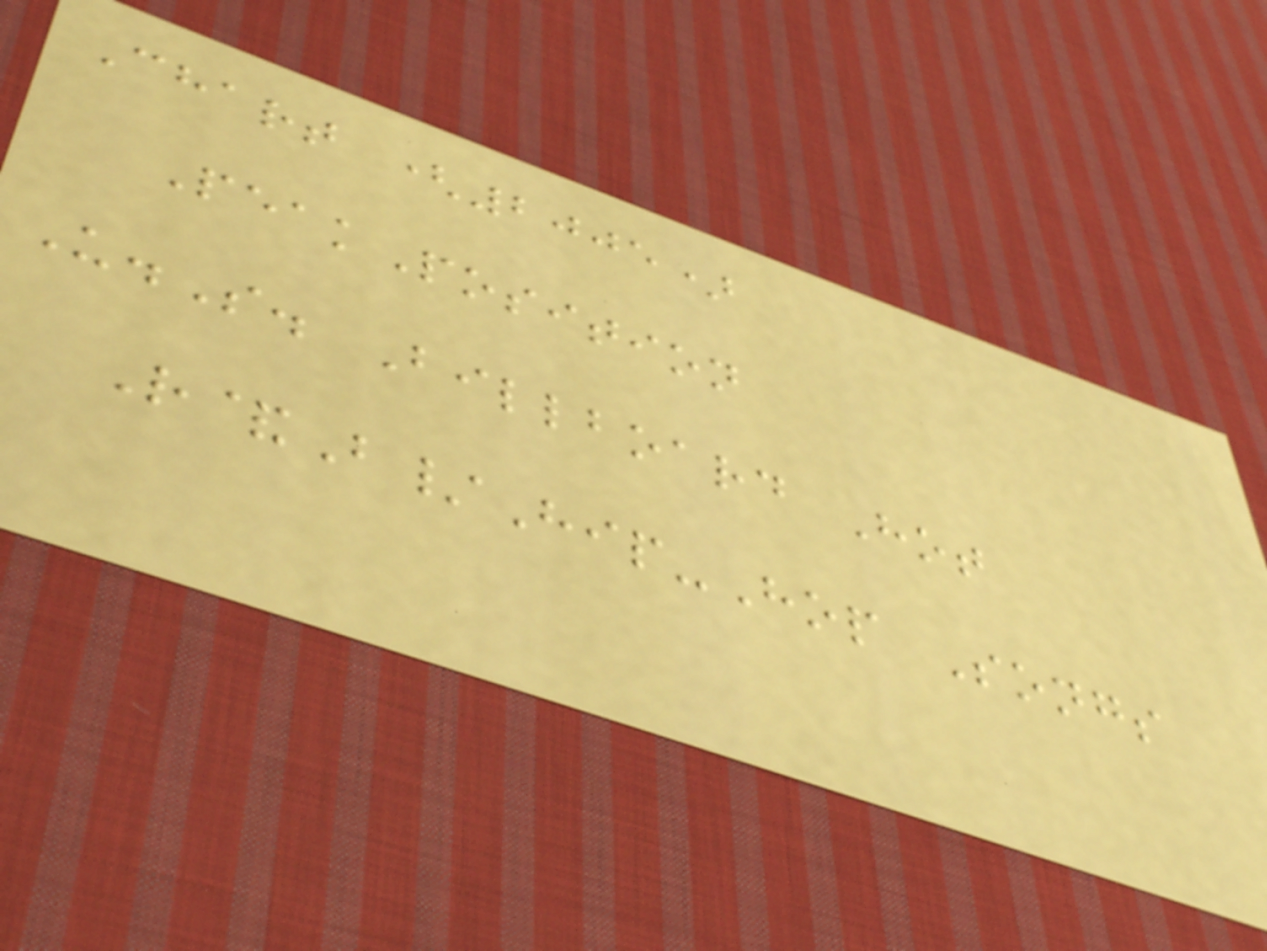Chart (2005)
PeakPosition
U.S. Billboard Hot
R&B/Hip-Hop Songs
